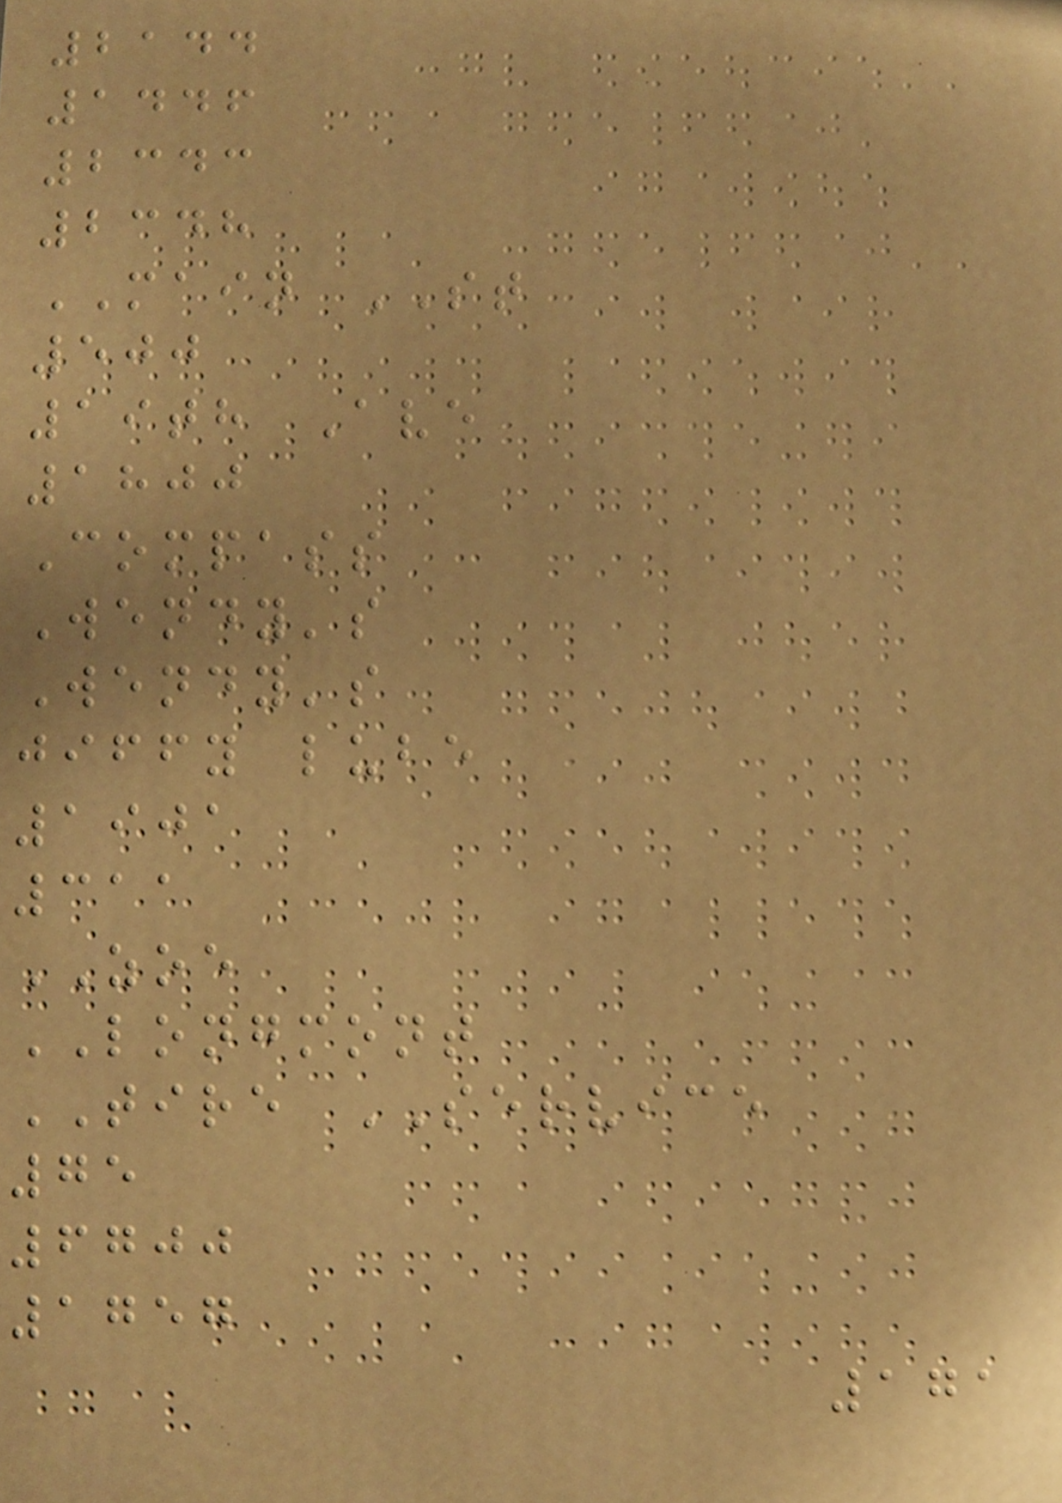2144
1446
2343
2348
MAIN ST
500
19th Ave
1800
Compass
Wendy's
Wendy's
jiffy lube
1901
311
ZOE
LONGMONT
TIRE SERVICE
75
6700
1757
171
